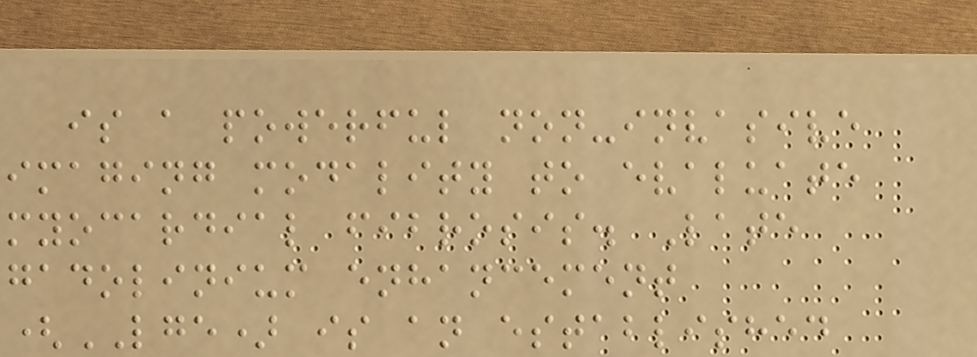is a powerful non-invasive
imaging modality to evaluate
myocardial fibrosis. Late
gadolinium enhancement
(LGE) is an established
